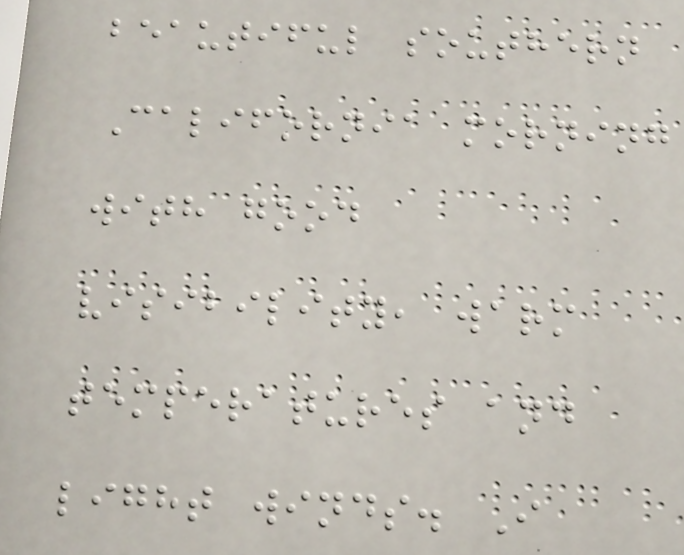beautiful southern
California morning
with good
visibility, warm
temperatures and
light winds. I
